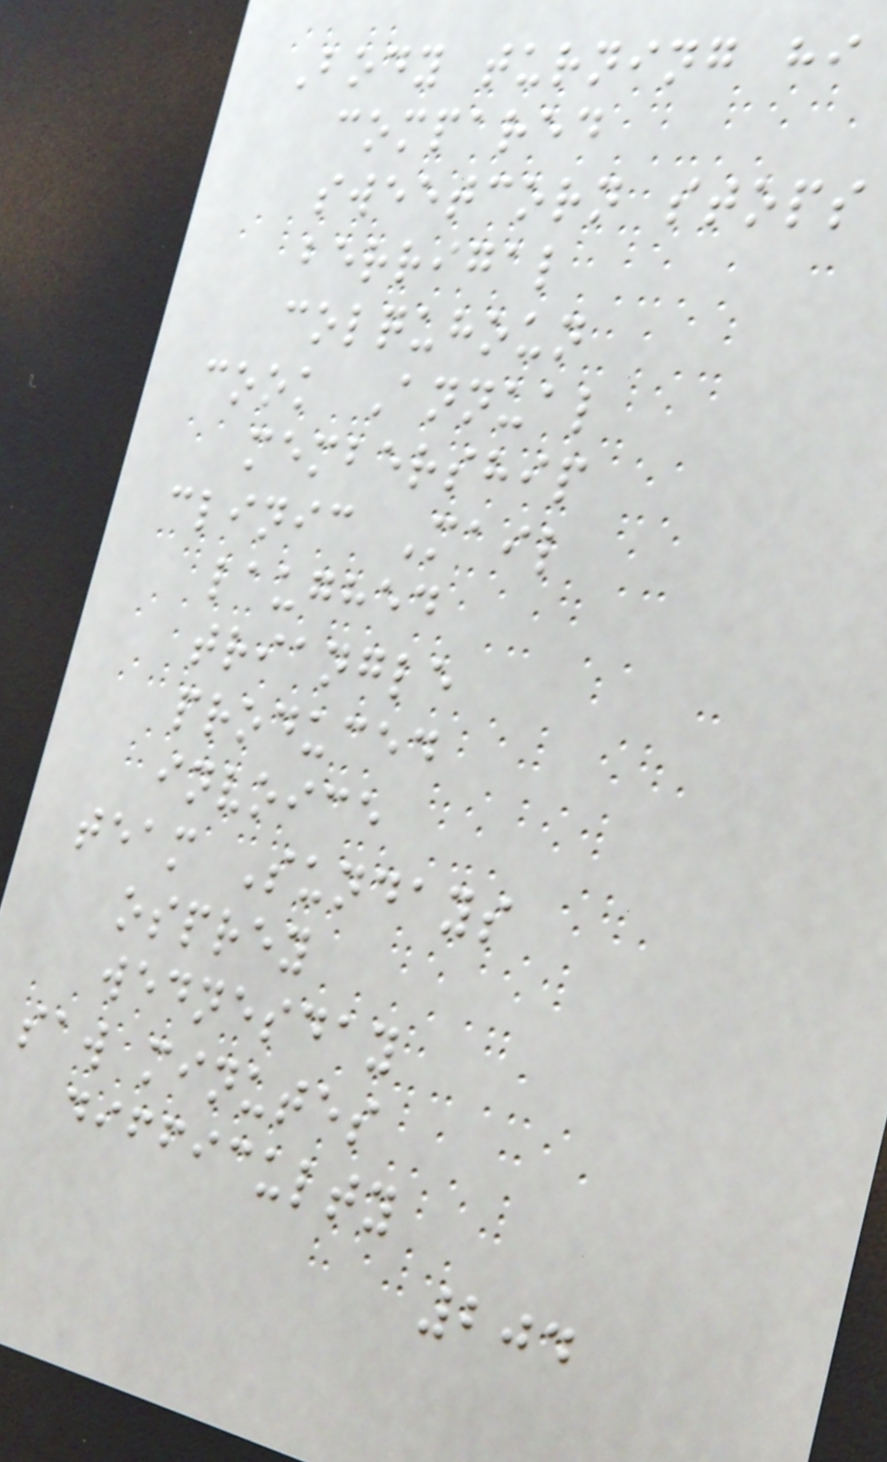Body turning hi
compared
sweetcorn stops
berrigal
colquhoun
cook Annual
membership
clinic Mail
laughed
triangle
produced
invoice
team Sundays
osprey
wednesday
saw minutes
difficulty
204
